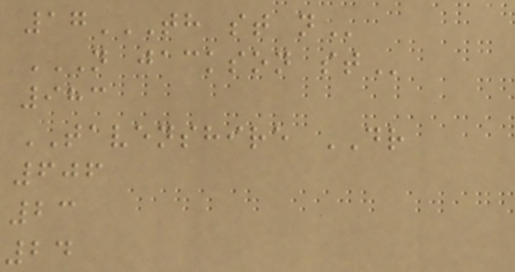17TH ST N
N JACKSON ST
983
TAVENSHIRE DR
606
23
24
